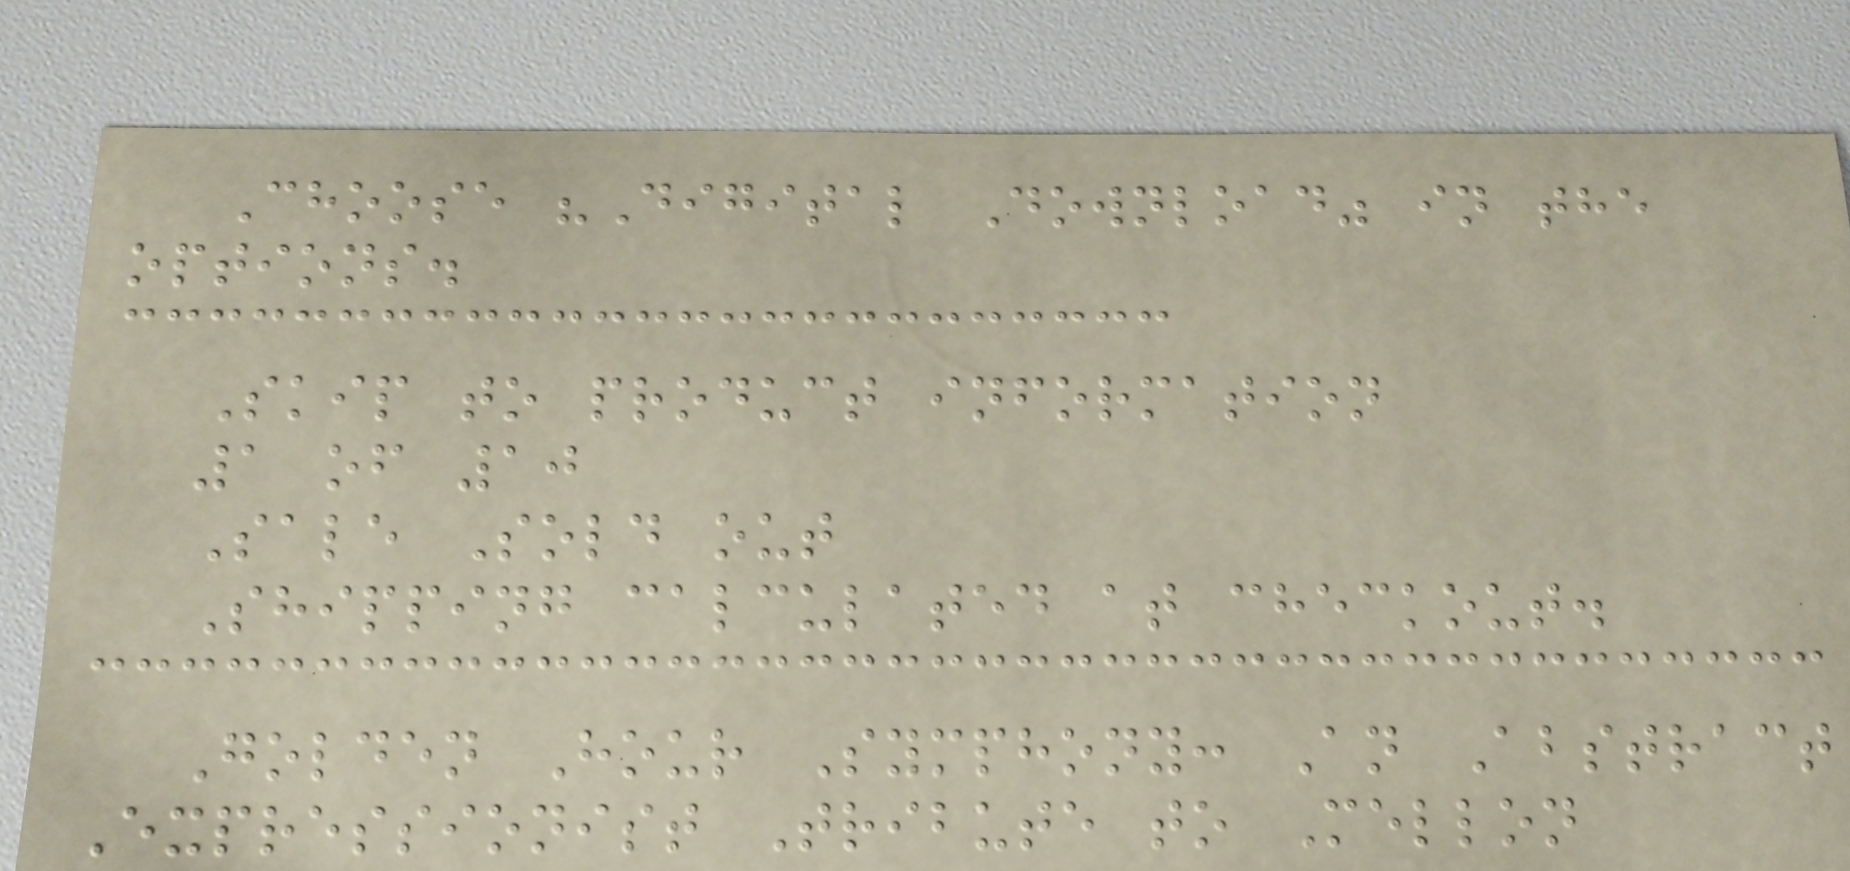Choose "Digital Download" in the
options.
Skip to product information
1 of 10
Sale Sold out
Shipping calculated at checkout.
Golden Hour Symphony: An Abstract
Expressionist Tribute to Mellon
